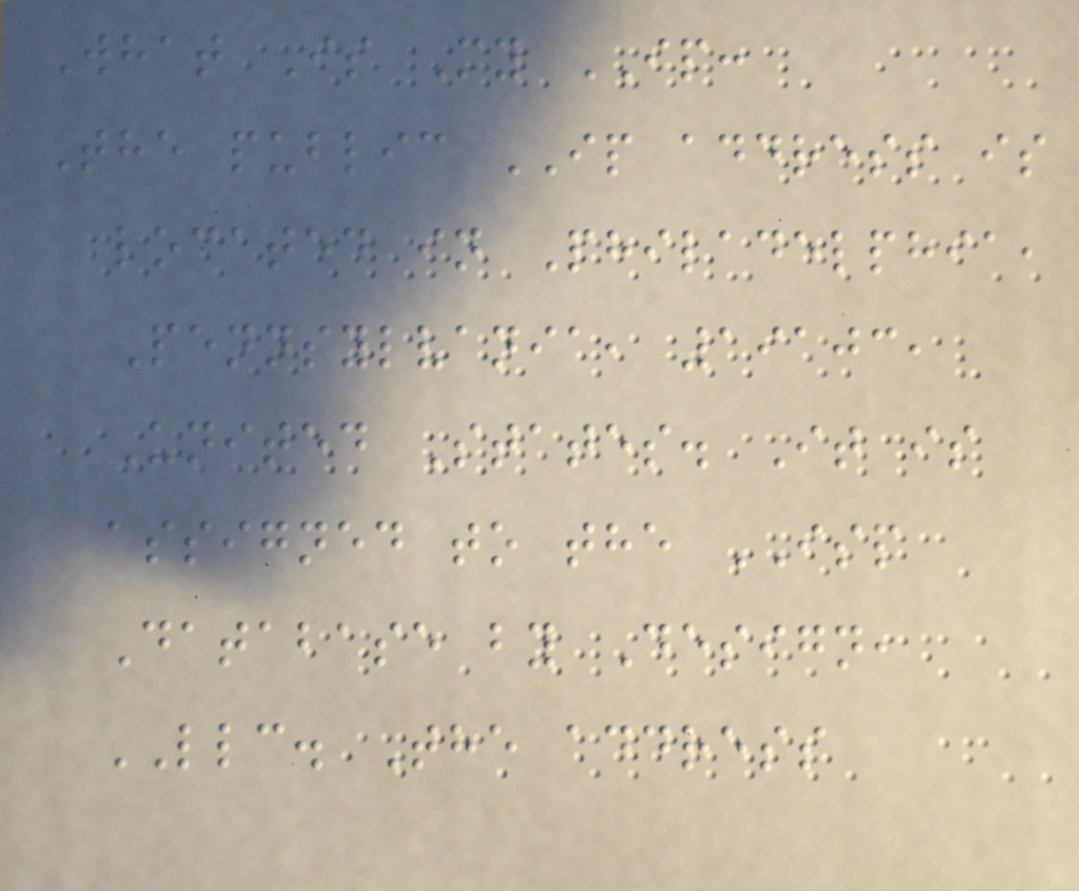What Is My IP:
The public IP address is
located in Philadelphia,
Pennsylvania, 19103,
United States. It is
assigned to the ISP
Database by Design,
LLC. The address
